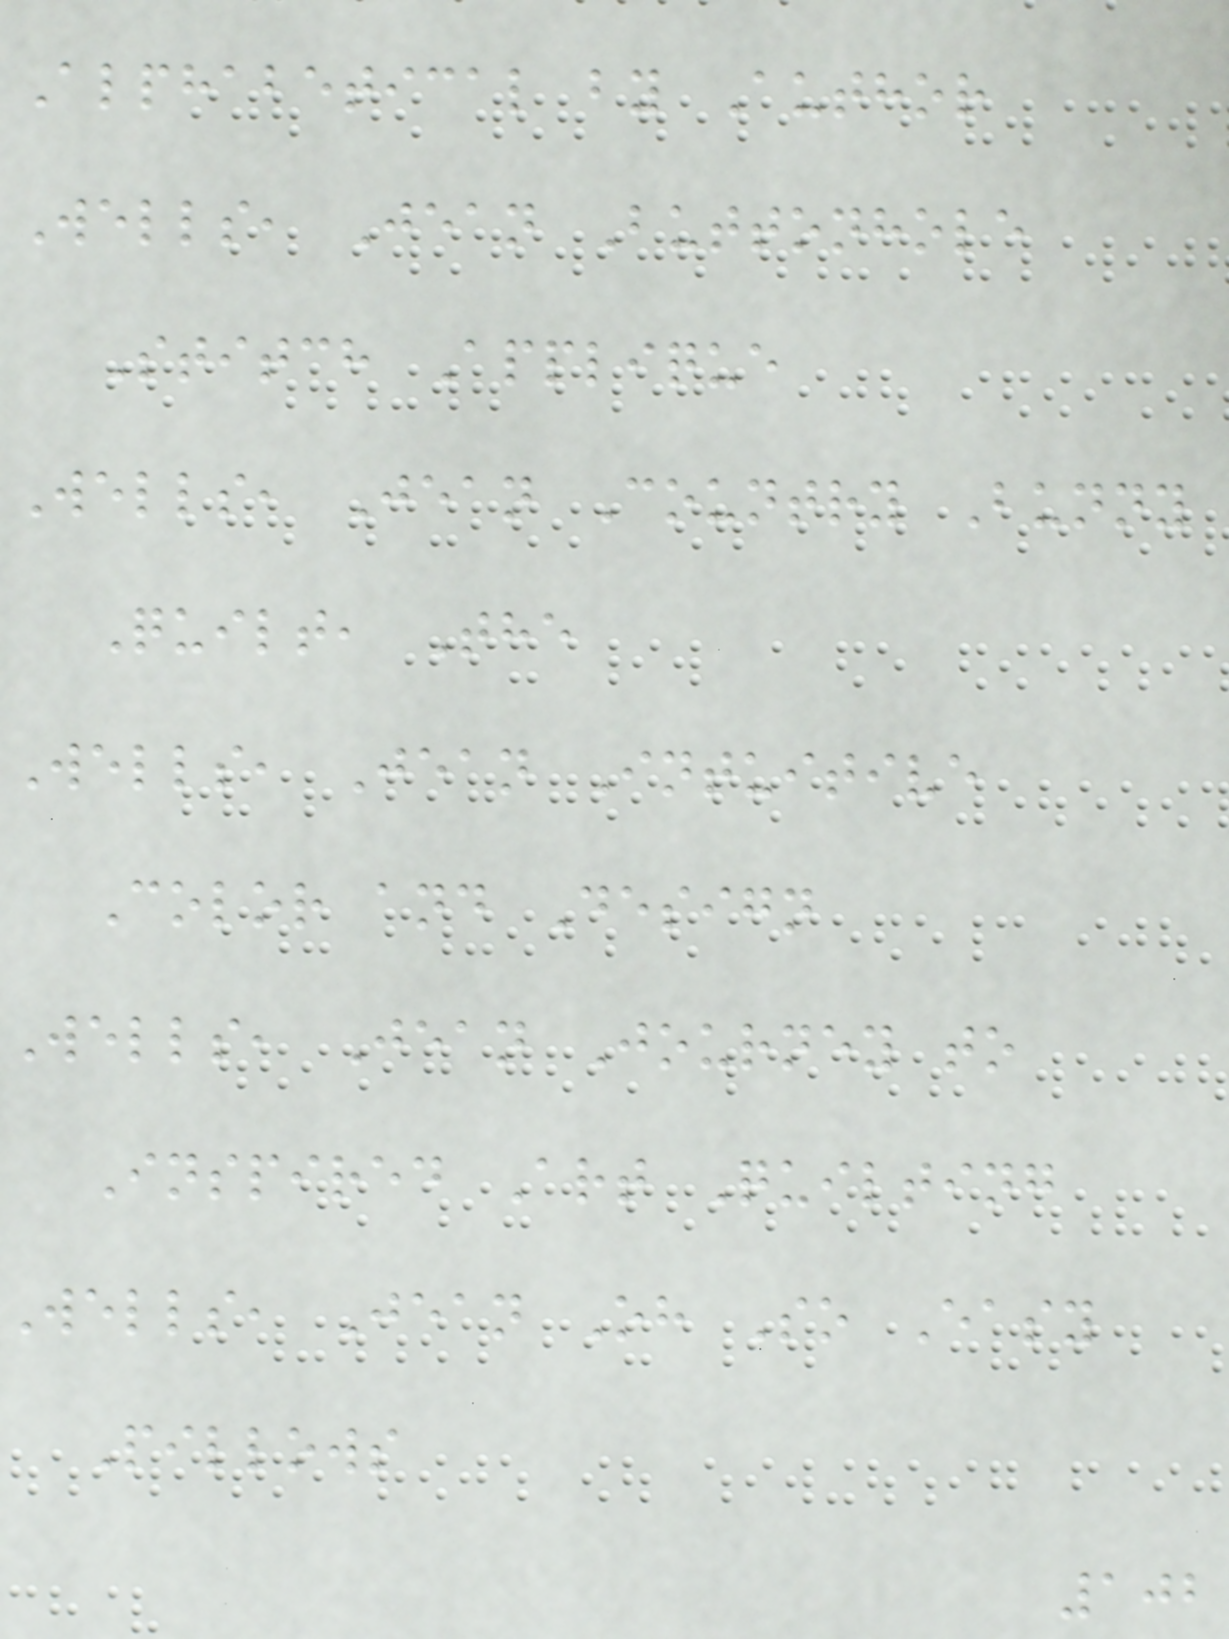Alphabetical by Author
Wells, Jean Buttonhole
Stitch Applique
Wells, Jean Country Bunny
Quilt, The
Wells, Jean Intuitive
Color and Design
Wells, Jean Journey to
Inspired Art Quilting
Wells, Jean Oh So Easy
Pillows
102
